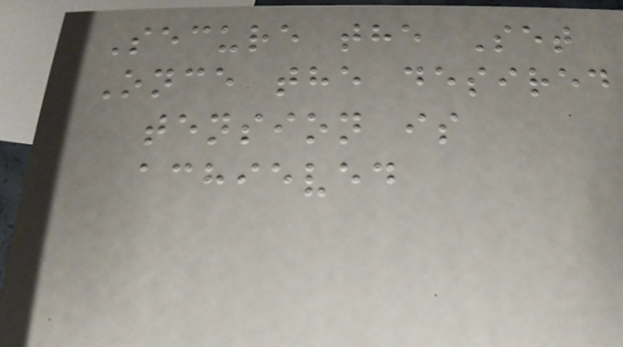Secure the Set
Once the desired
tension is
achieved
